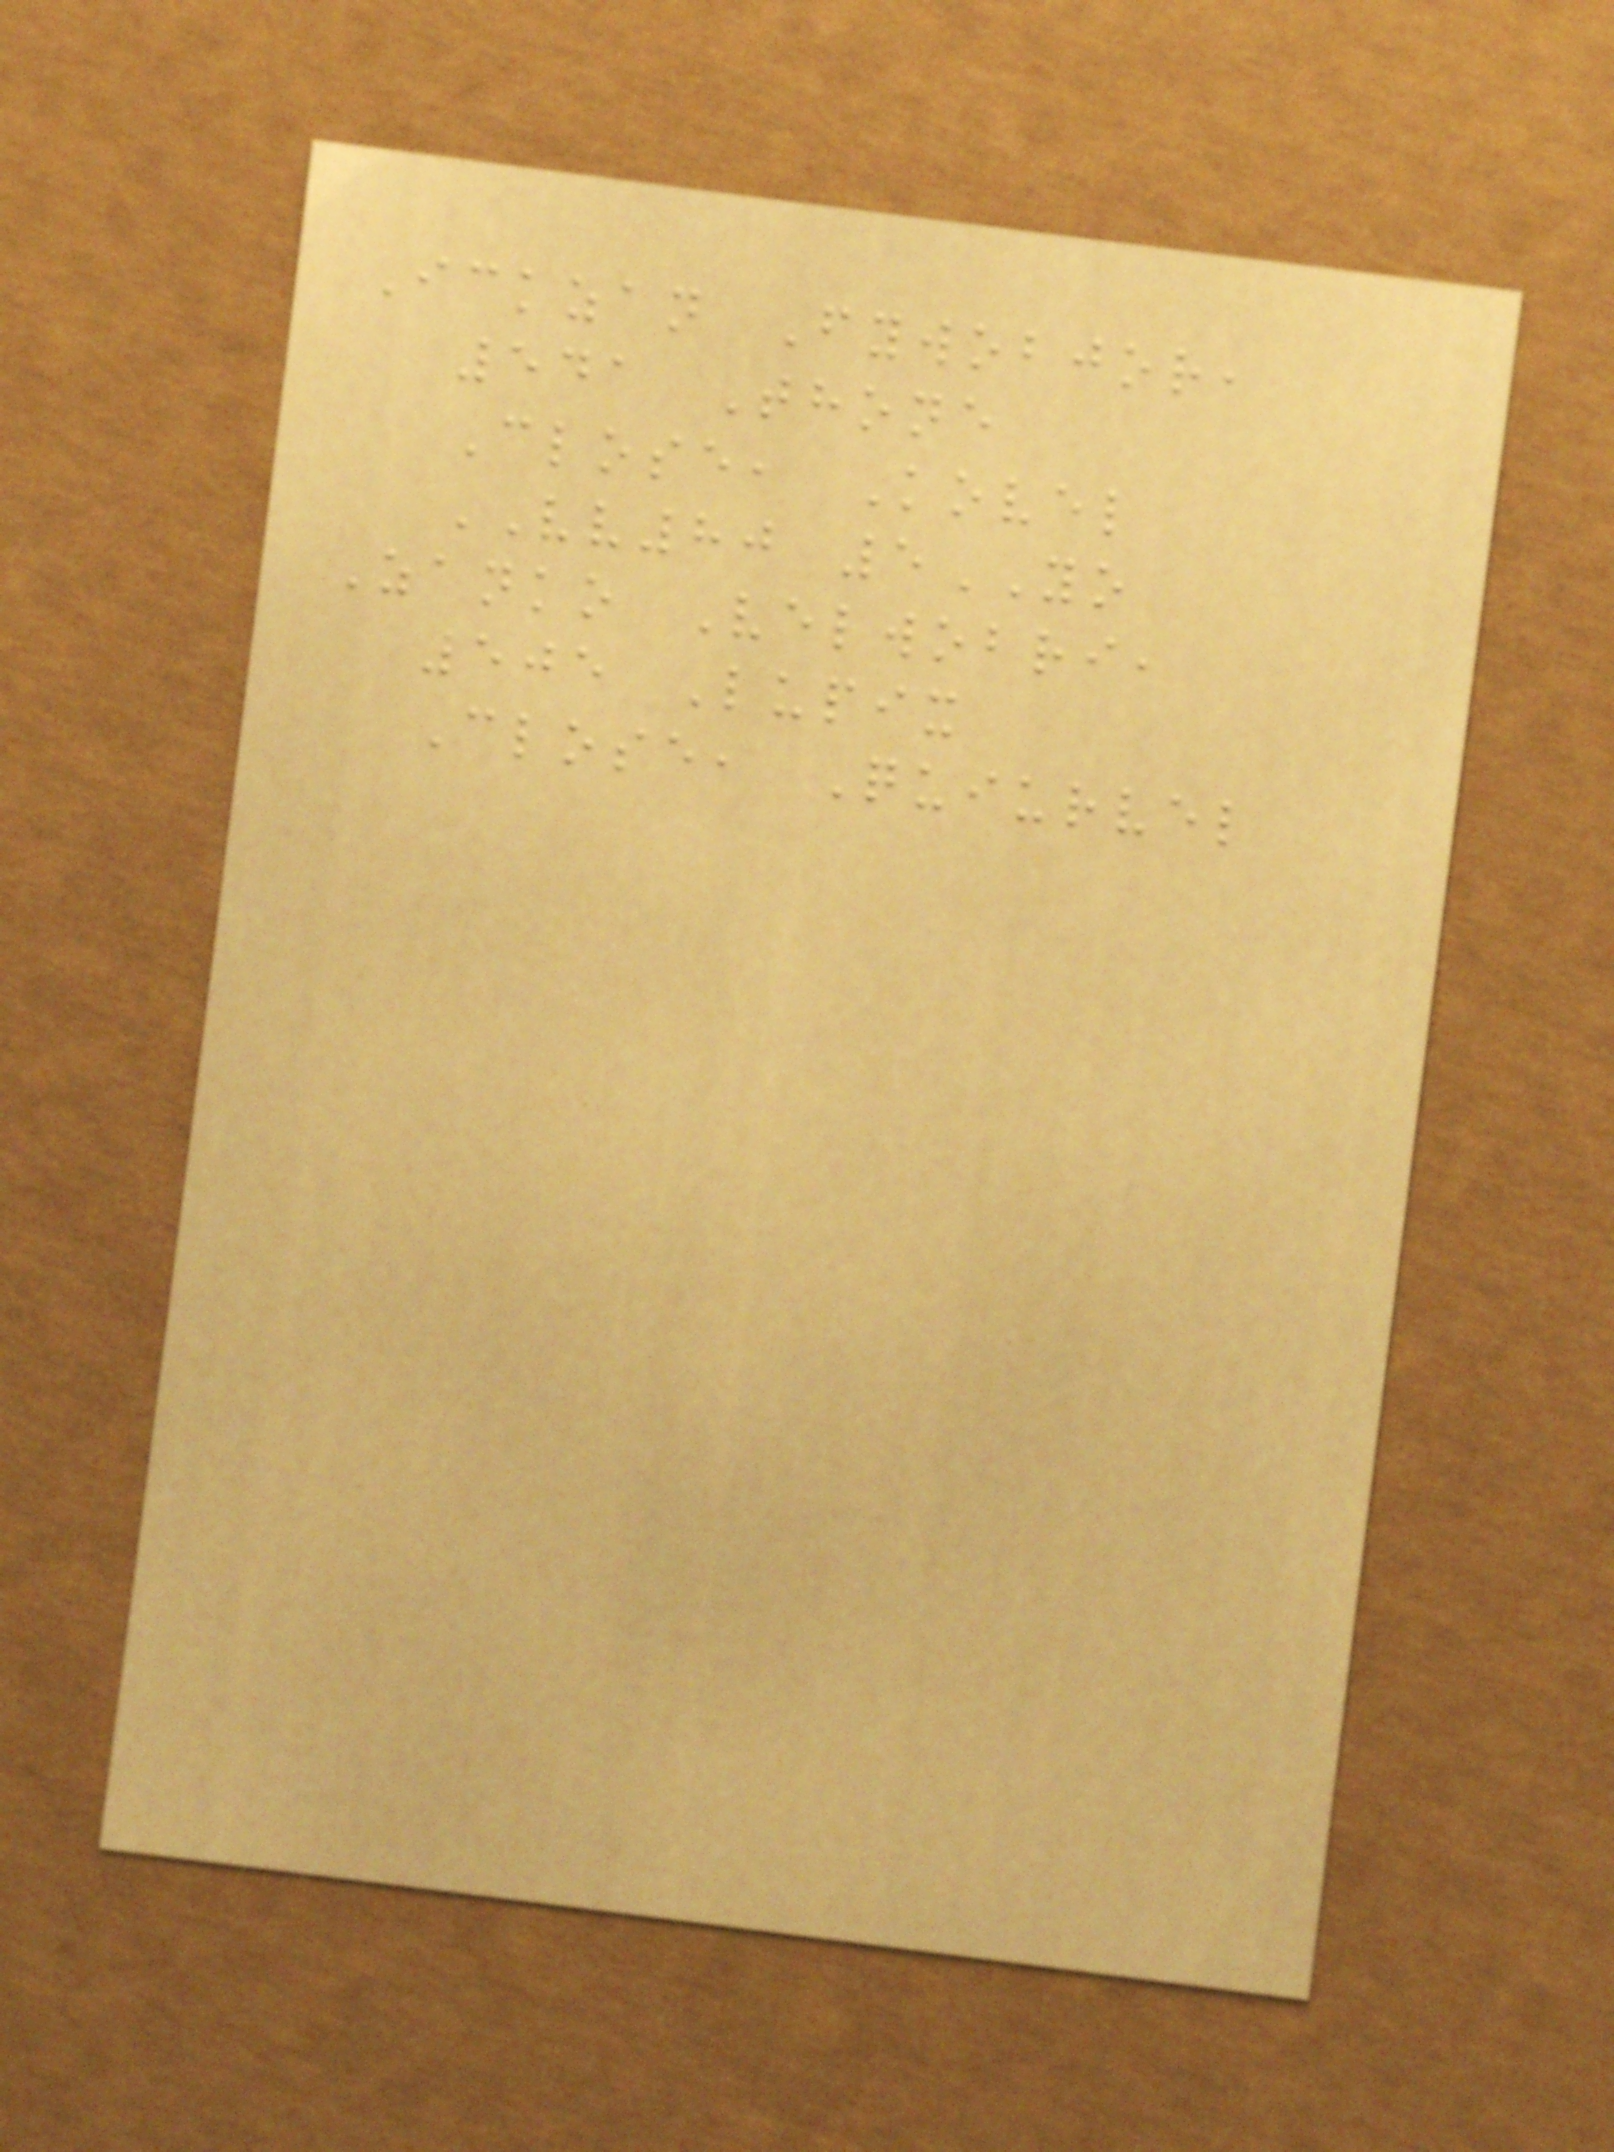Ickzan Fywobjor,
541 Thone
Close, Kovel
VV80 5YO
Zanko Velwobri,
505 Lupix
Close, Quiurvel
